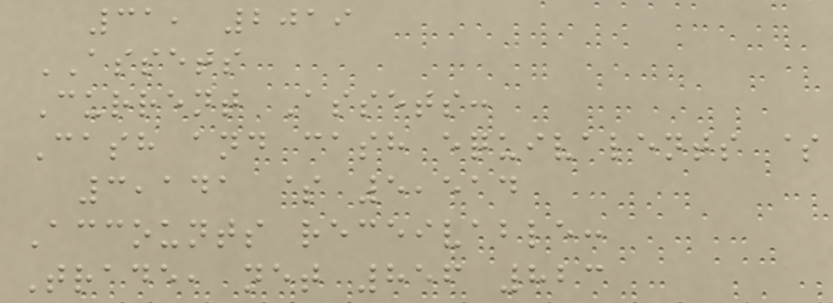31, 2019
ASSETS
Current Assets:
Cash and cash equivalents $
3,141 $ 5,514
Accounts receivable:
Trade, net 856 823
